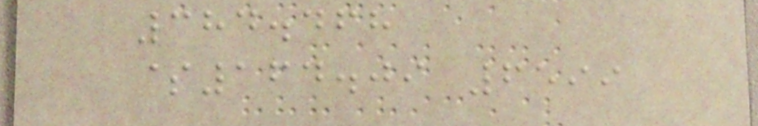384.468
$164.09 6599
